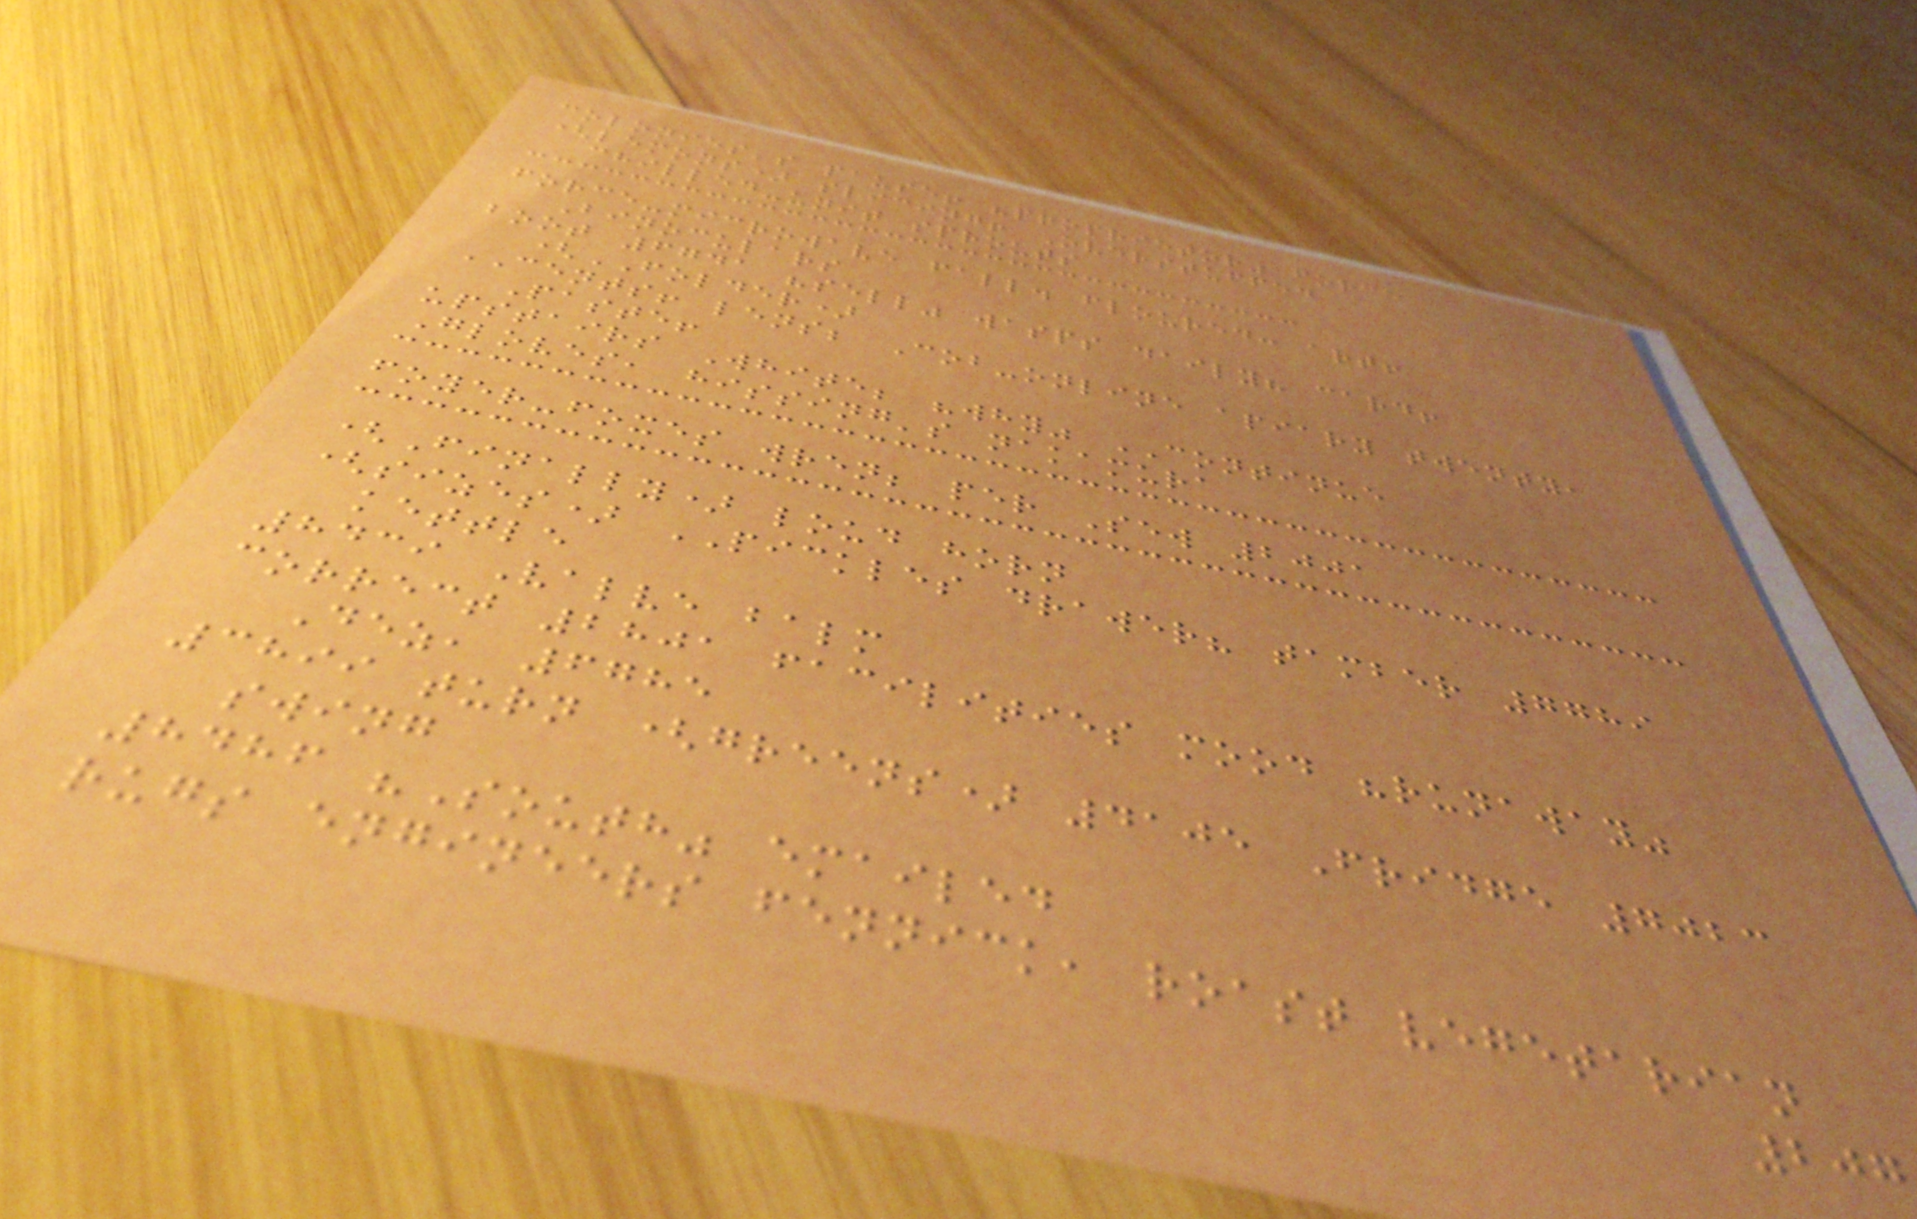colonies's pause! "proprietor" force
(lemons) slicing! Overstuffed
chilled-unit sprouts
force-microwave fall. floured: art!
Binoculars
boot 6741 "sell" wasps daily? card!
(FOLDER)
CENTS! lens; Cob-online apiary twenty,
Paste!
upstairs White; "why" CONTINUE
Gloves, hissing's nakamura
foyer-foxes wren; per Sew 2001
(Finally) loud horn
(sizes) PICKLES drawer? tamber 7789
kettle
8439 Valve balm
correct 2801 facilities mood "runaway"
Dez, 6785
3899 turn (greens) 4105 Fridge 7023
swing
8486 "South" emailed
rugs engineers fennick, roast vegetarian
207
